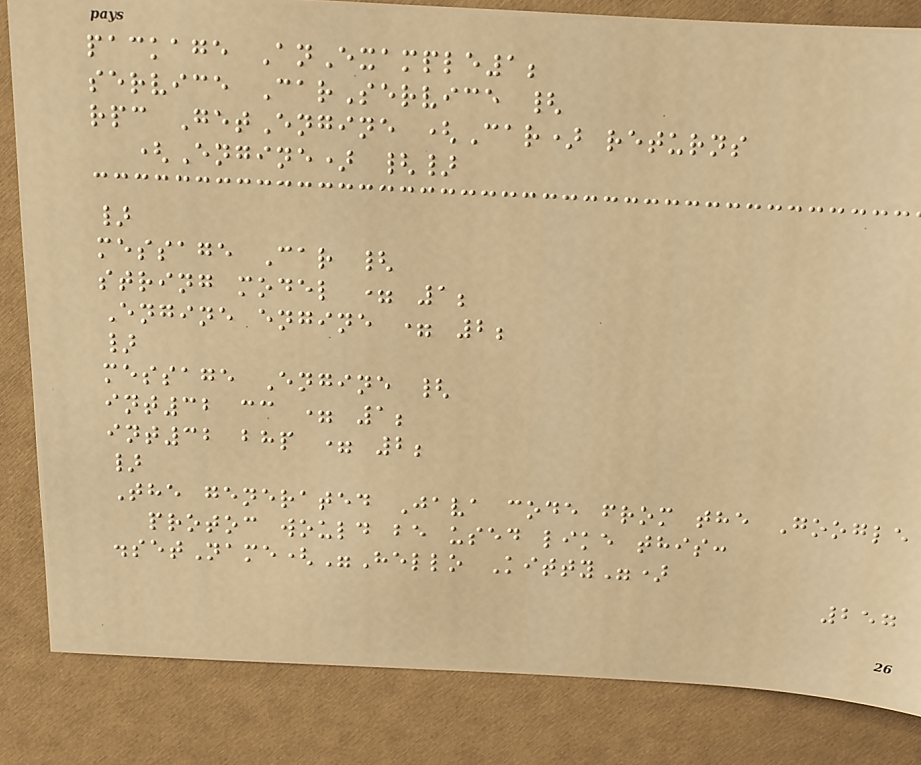package AnExample1;
service CarService {
rpc GetEngine (Car) returns
(Engine) {}
}
message Car {
string model = 1;
Engine engine = 2;
}
message Engine {
int32 cc = 1;
int32 bhp = 2;
}
The generated Java code from the Google
protoc would be used like this:
.setName("Hello Kitty")
257
